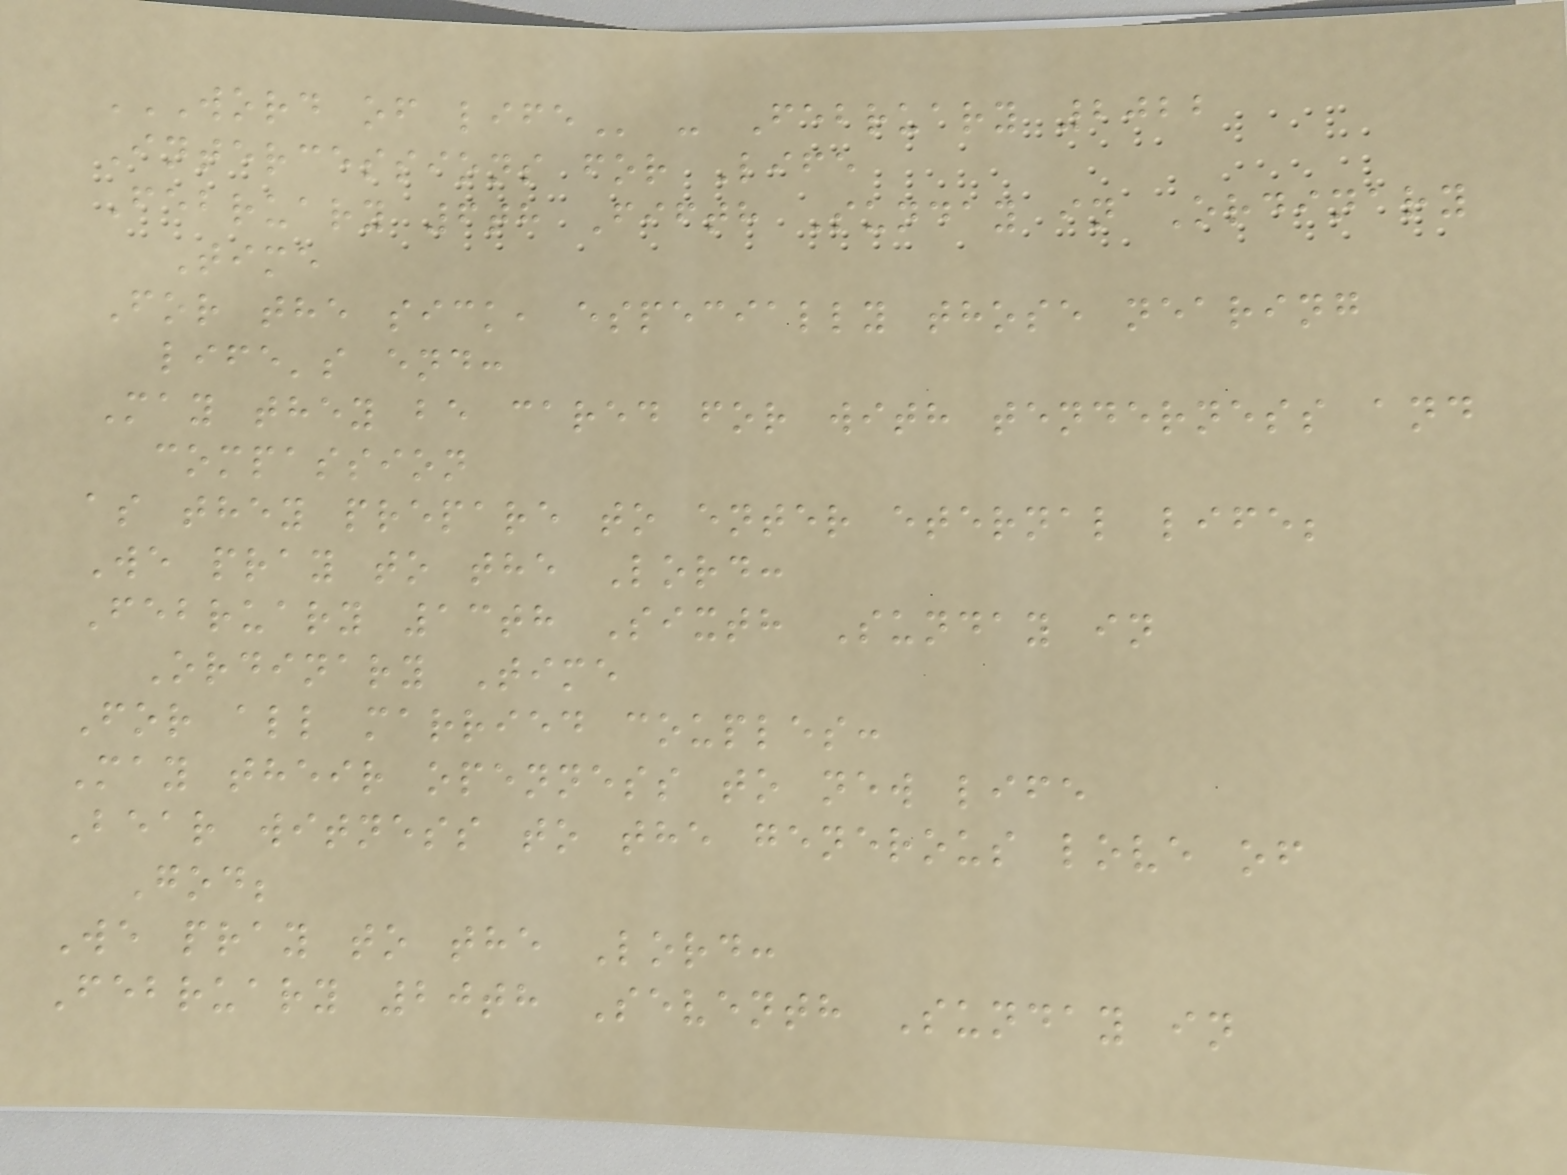WORD OF LIFE - February 2022
Intercessions for Life
February 6th Fifth Sunday in Ordinary
Time
For the sick, especially those nearing
life's end:
May they be cared for with tenderness and
compassion
as they prepare to enter eternal life;
We pray to the Lord:
February 13th Sixth Sunday in
Ordinary Time
For all married couples:
May their openness to new life
Bear witness to the generous love of
God;
We pray to the Lord:
February 20th Seventh Sunday in
